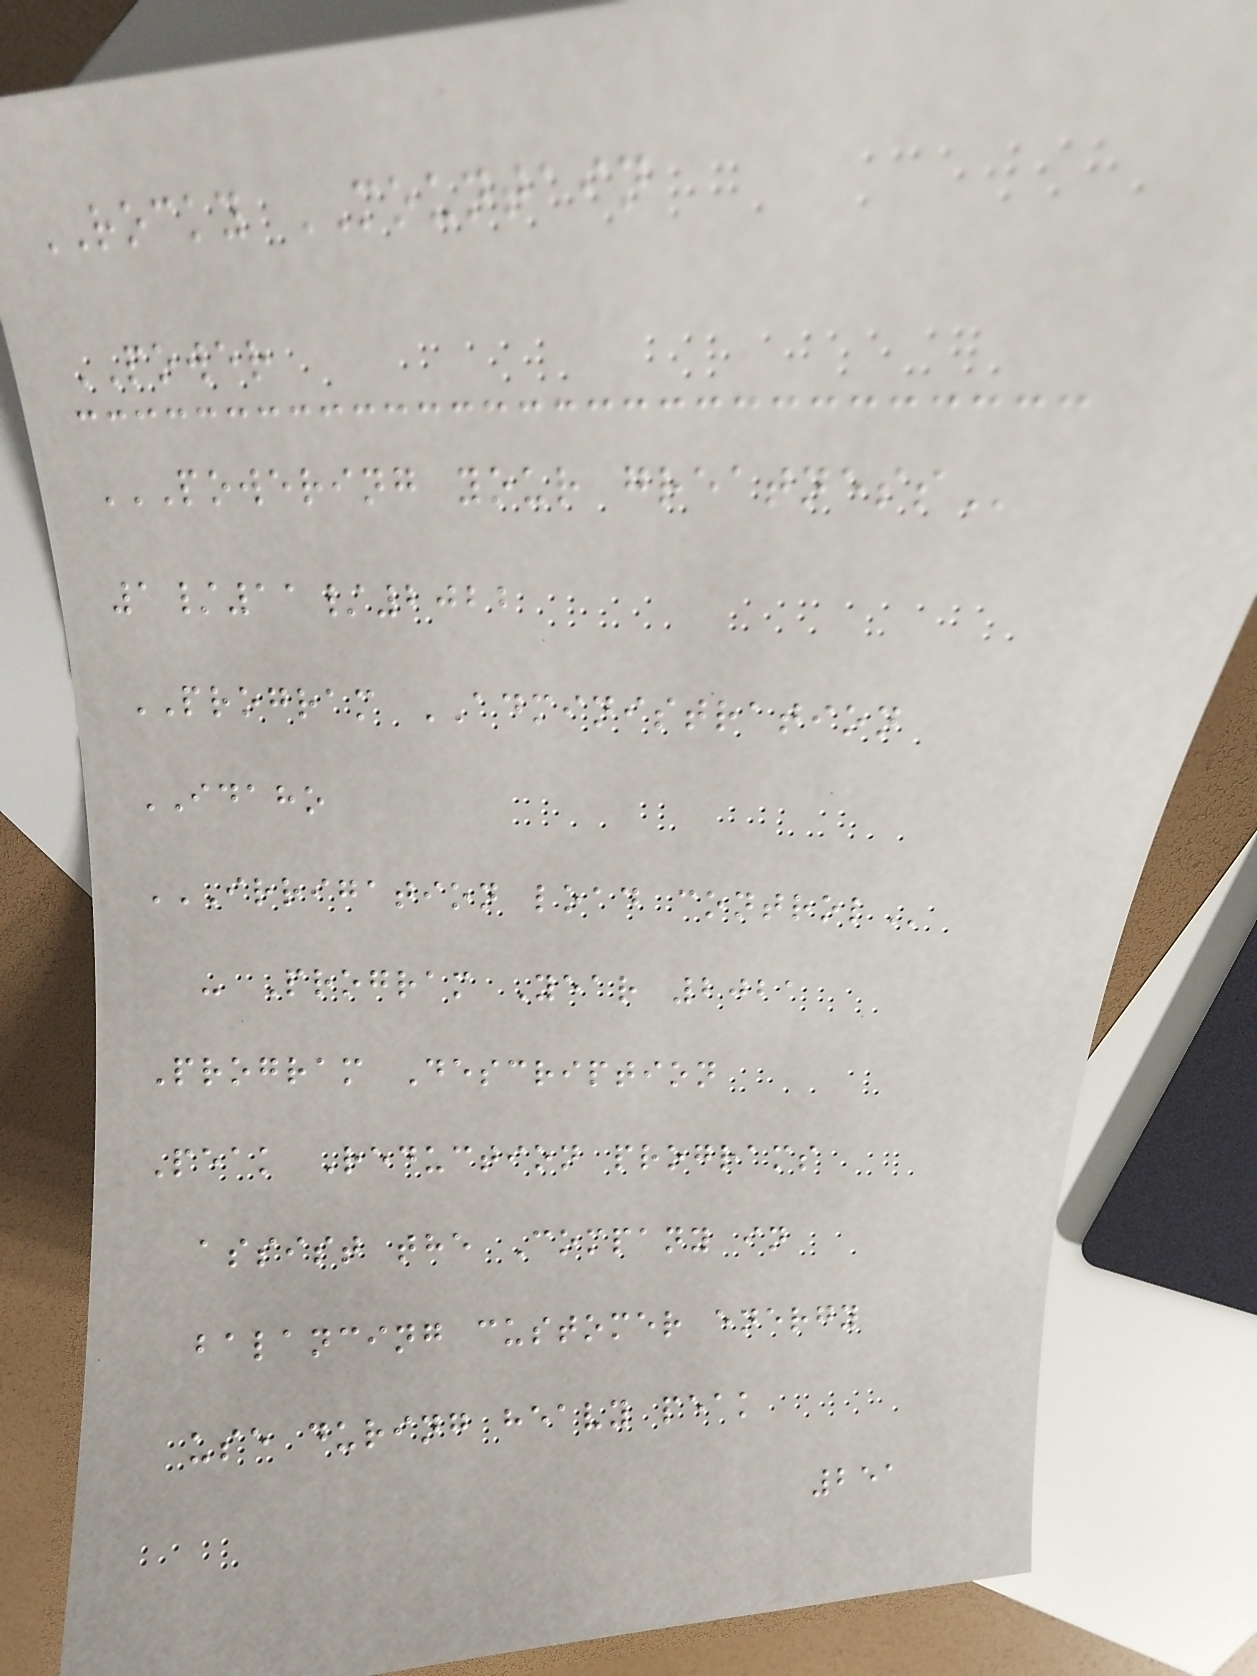ROCKY MOUNTAIN
POWER
POWERING YOUR GREATNESS
1/11/2022
PROGRAM ADMINISTRATION
IDAHO
IRRIGATION LOAD CONTROL
- Program Year 2021
Program Description
Peak Reduction programs
assist the Company in
balancing customer energy
use during heavy peak
251
